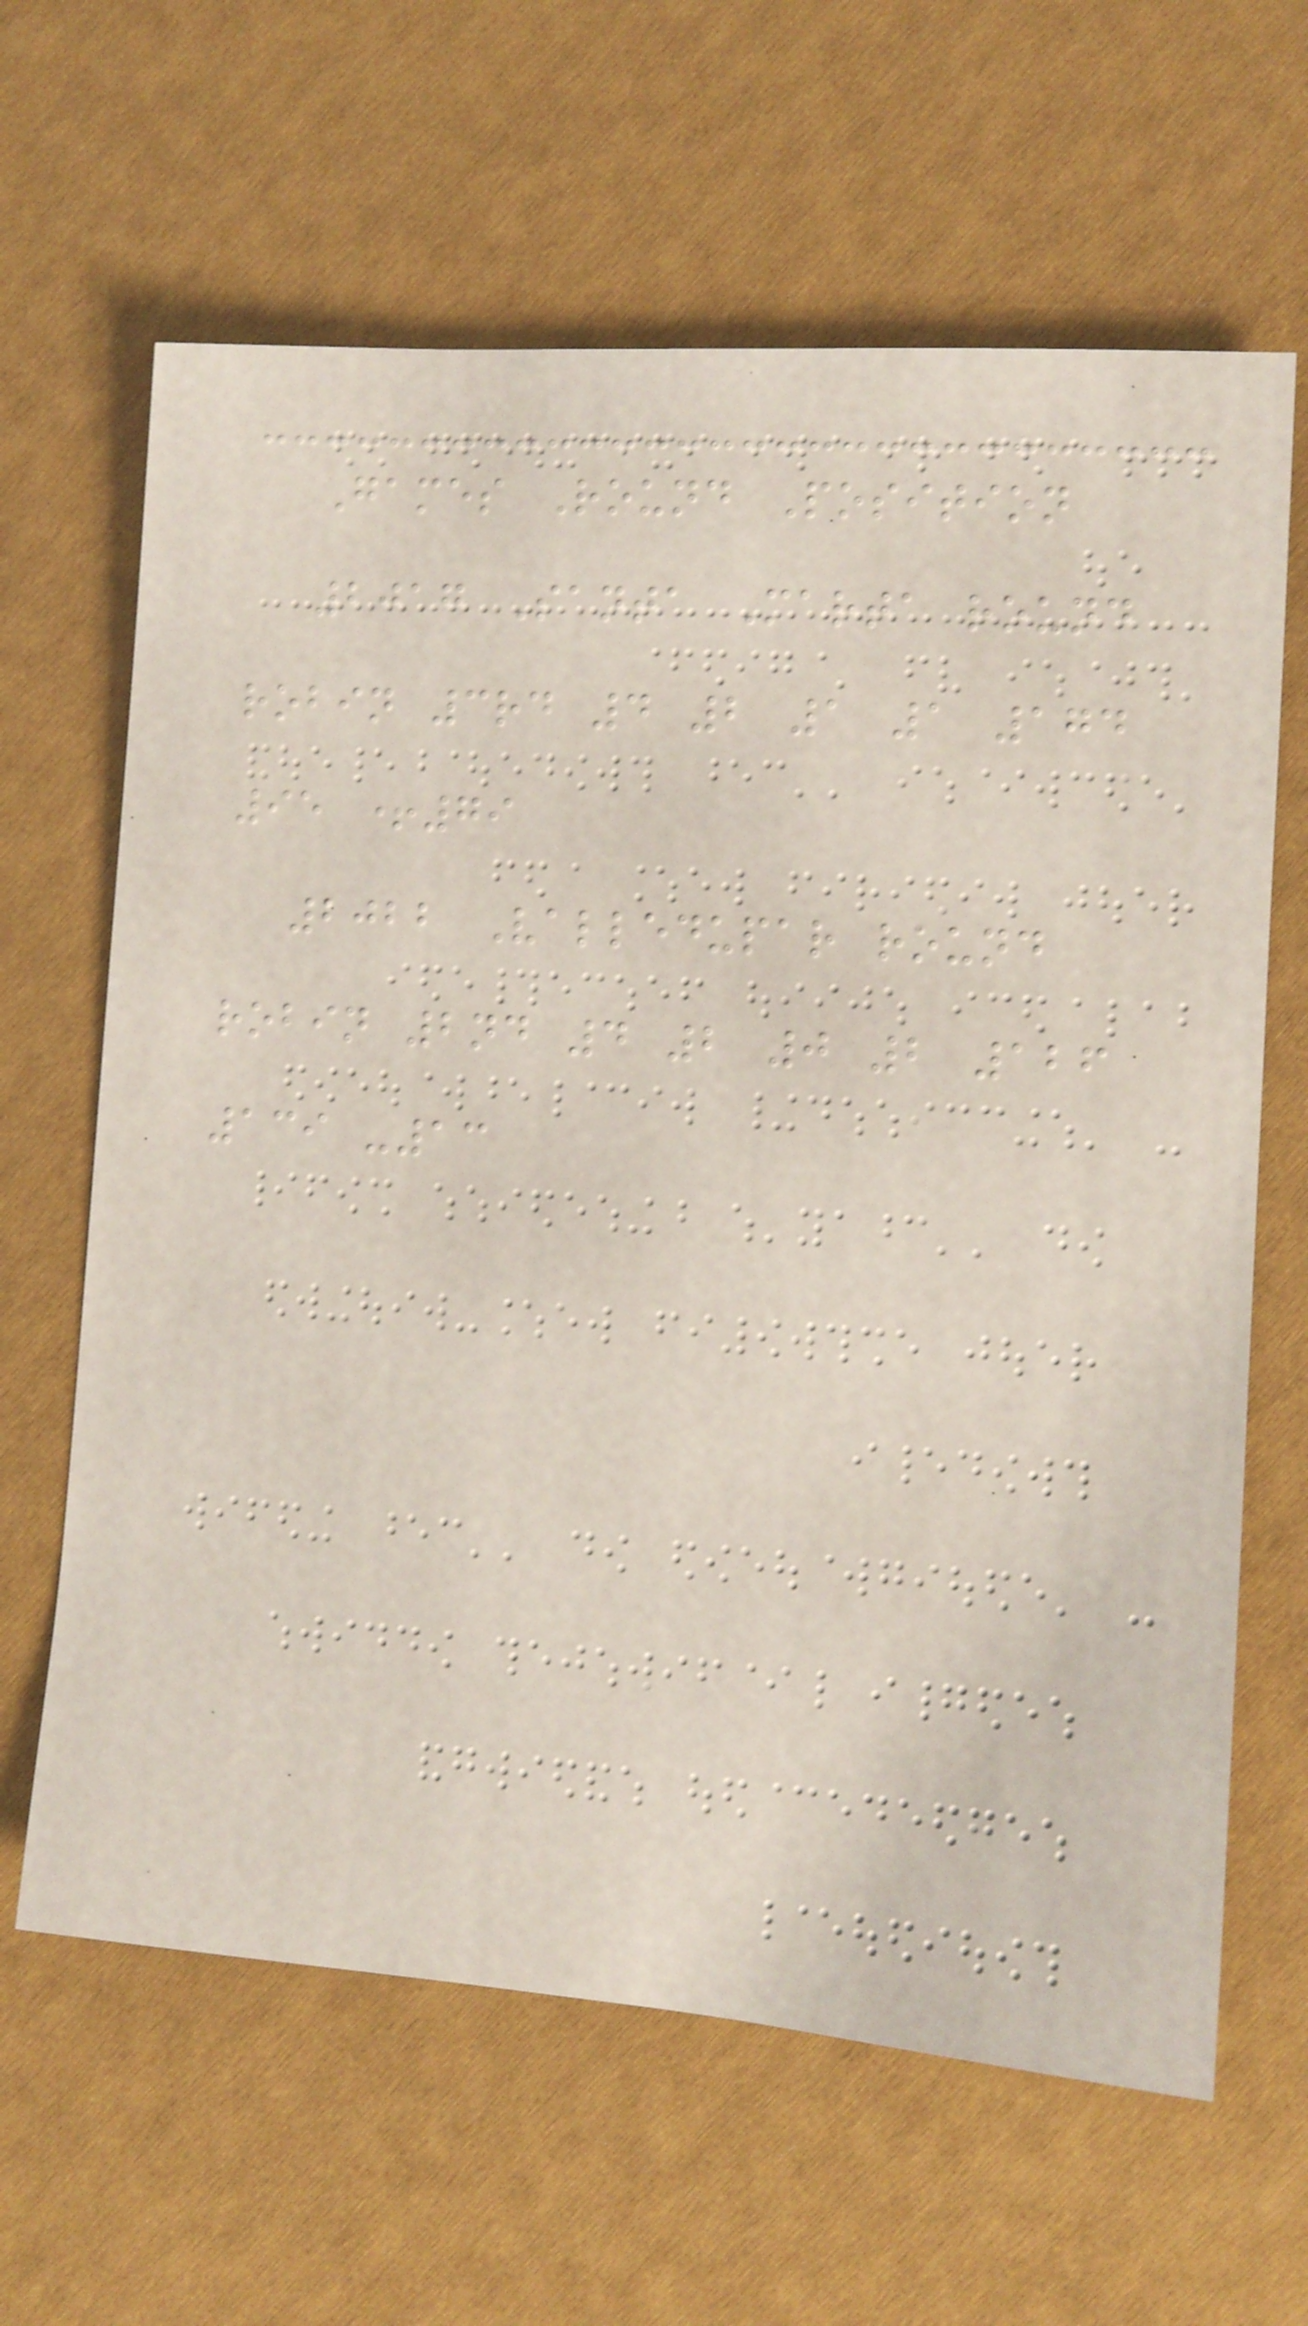Games Round Position
2017 Santa Marta round
robin 3rd 4 2 1 1 174
95 +79
2022 Valledupar round
robin 2nd 4 2 0 2 126
139 -13
